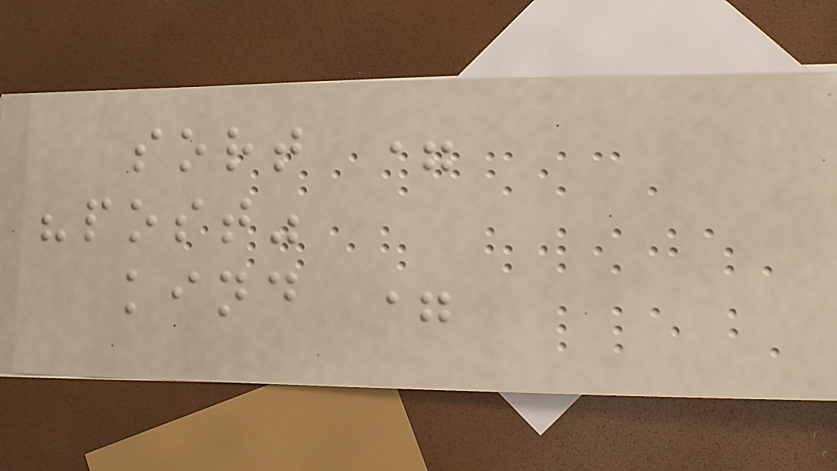sort =
"post"
kind =
